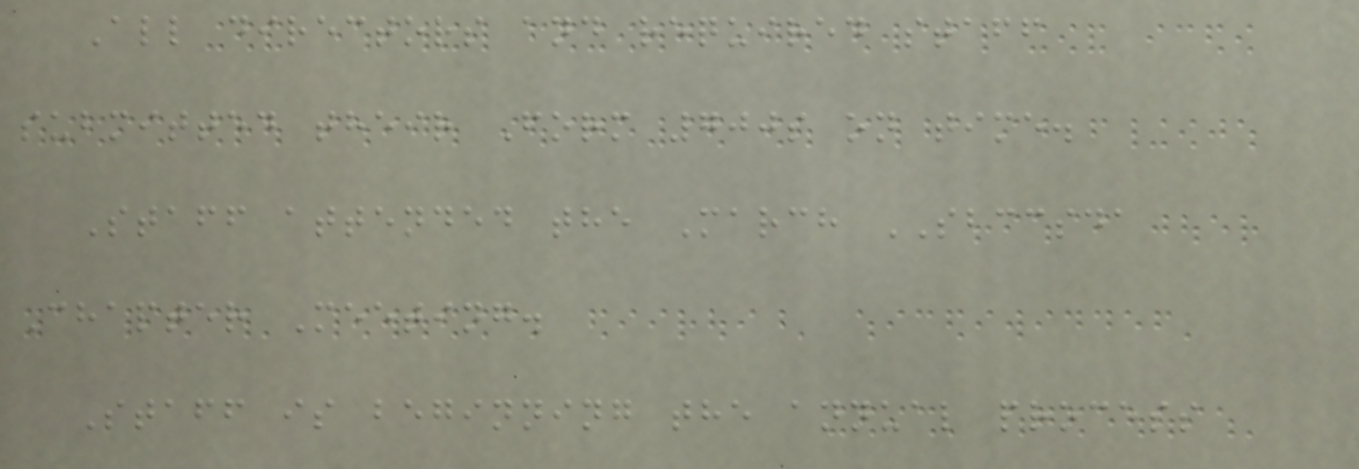All directors and required staff
submitted their Form 700s on time.
Staff attended the March SBCCSDA
Chapter Meeting.
Staff is beginning the annual process
